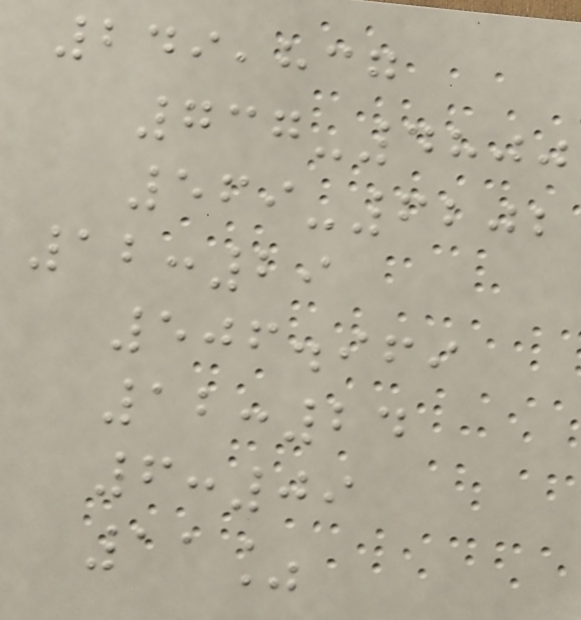249,837
737-4800
569-6202
12:29
506.969
12:24
6:09
11%
